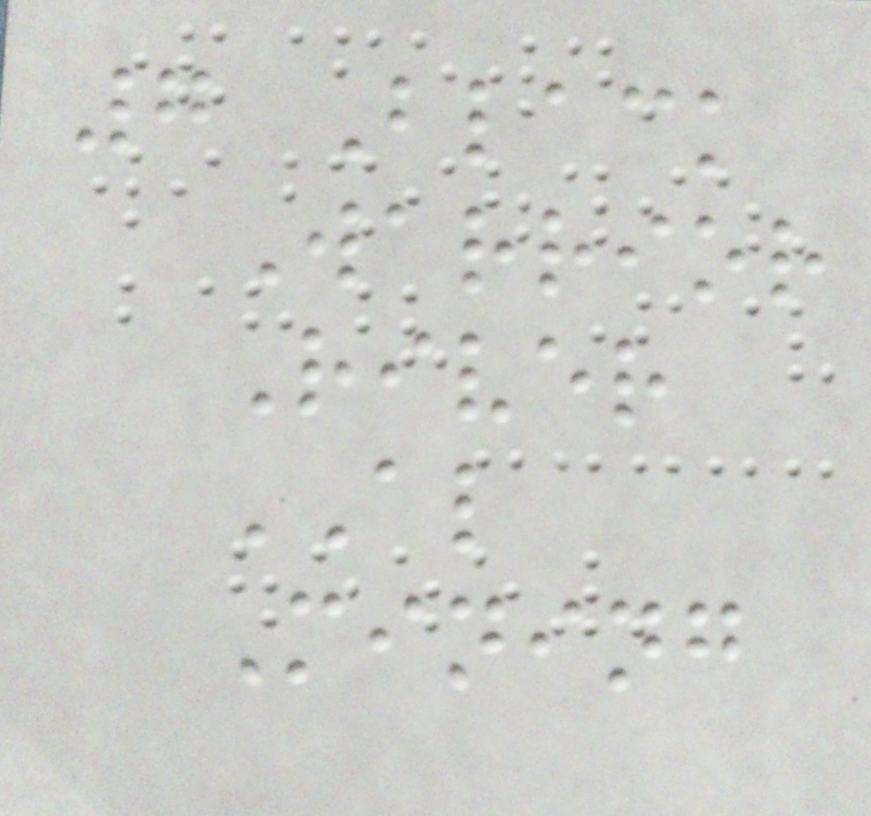7 Black
Warrior
River
AL
Mining
